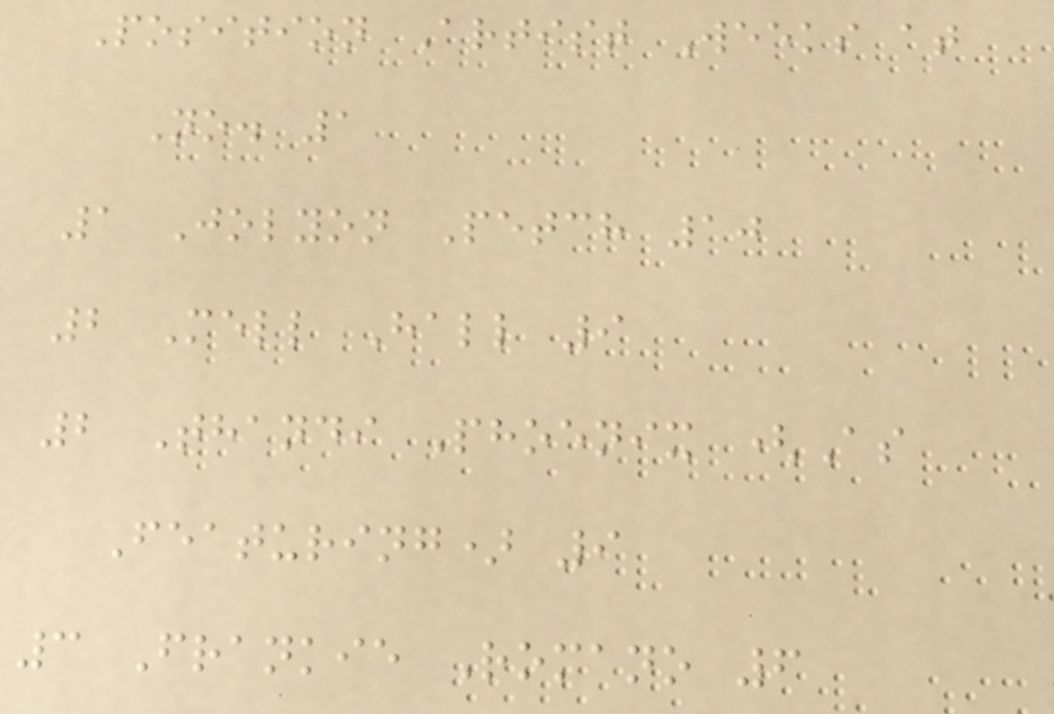Position Artist Weeks at
No. 1
1 Jolyon Petch 10
2 Mell Hall 9
2 Thandi Phoenix (As
Featuring) 9
3 Frankie Romano 6
